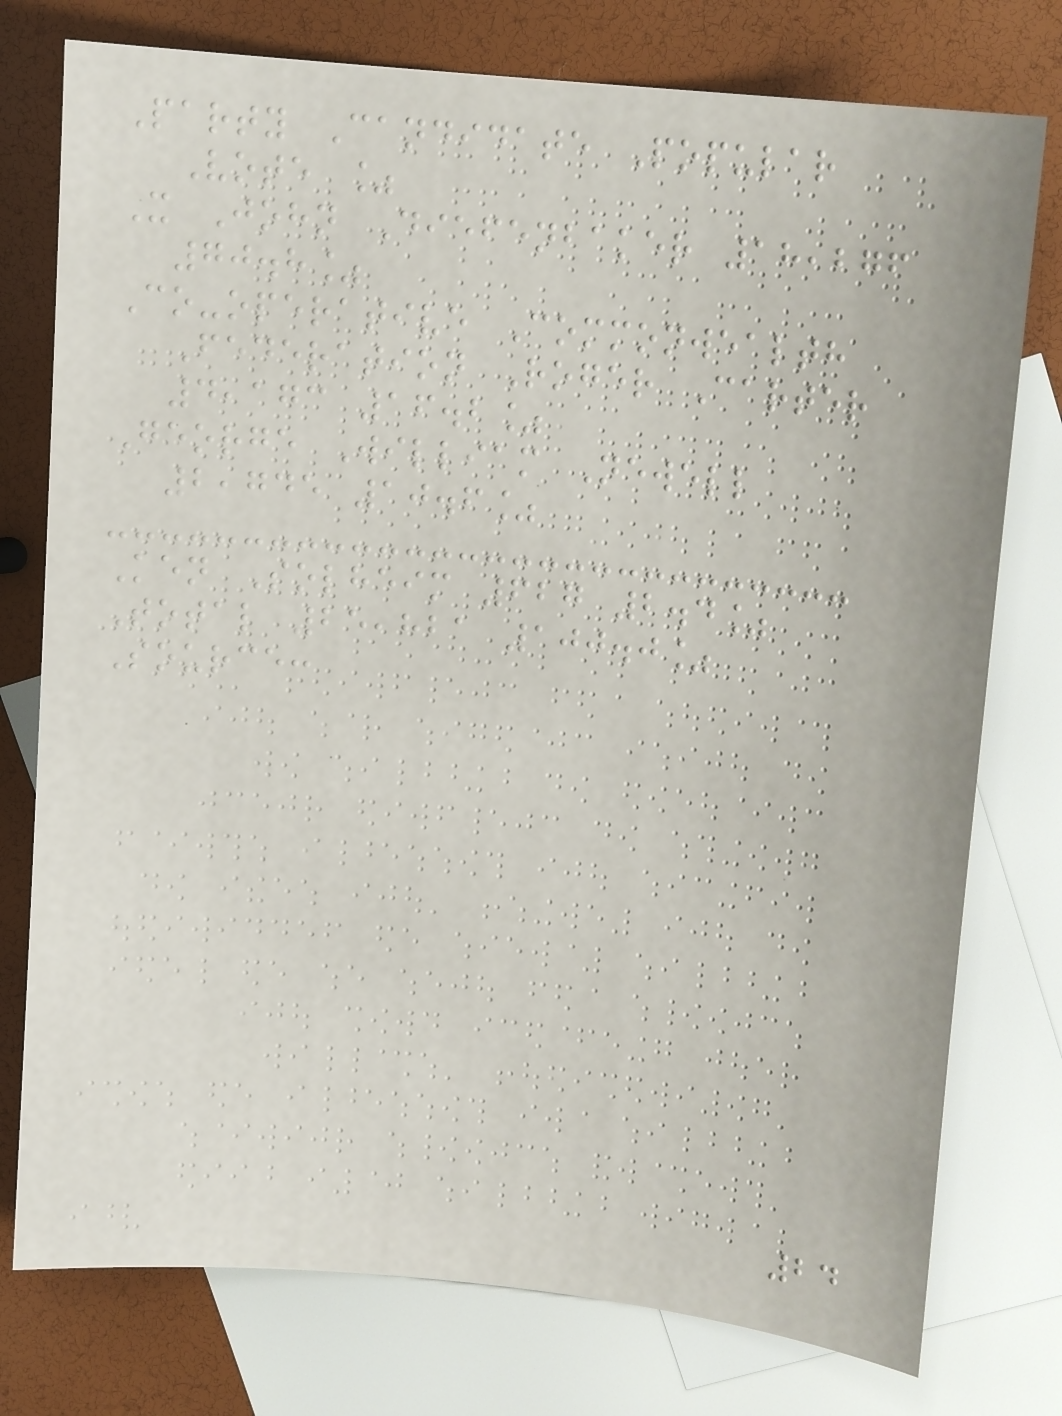Party Candidate Popular
Vote %
X John Diefenbaker 18,276
70.8%
Co-operative Commonwealth
Federation Roger Carter
4,173 16.2%
George William Newell
2,745 10.6%
Ken Solheim 627 2.4%
Total 25,821 100.0%
Source:
24
